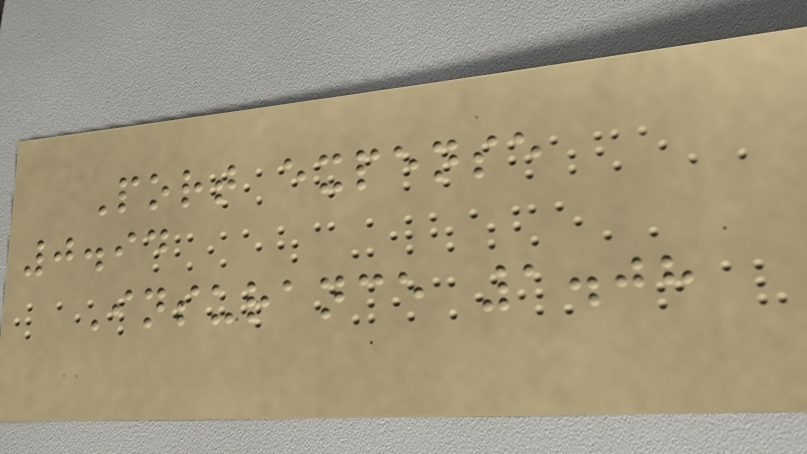Port expense
0.94
Insurance 1.08
